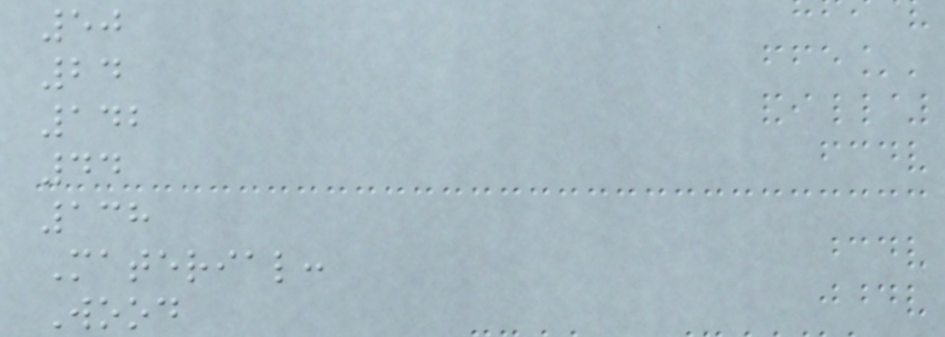50
24
142
44
138
Material:
Wood
